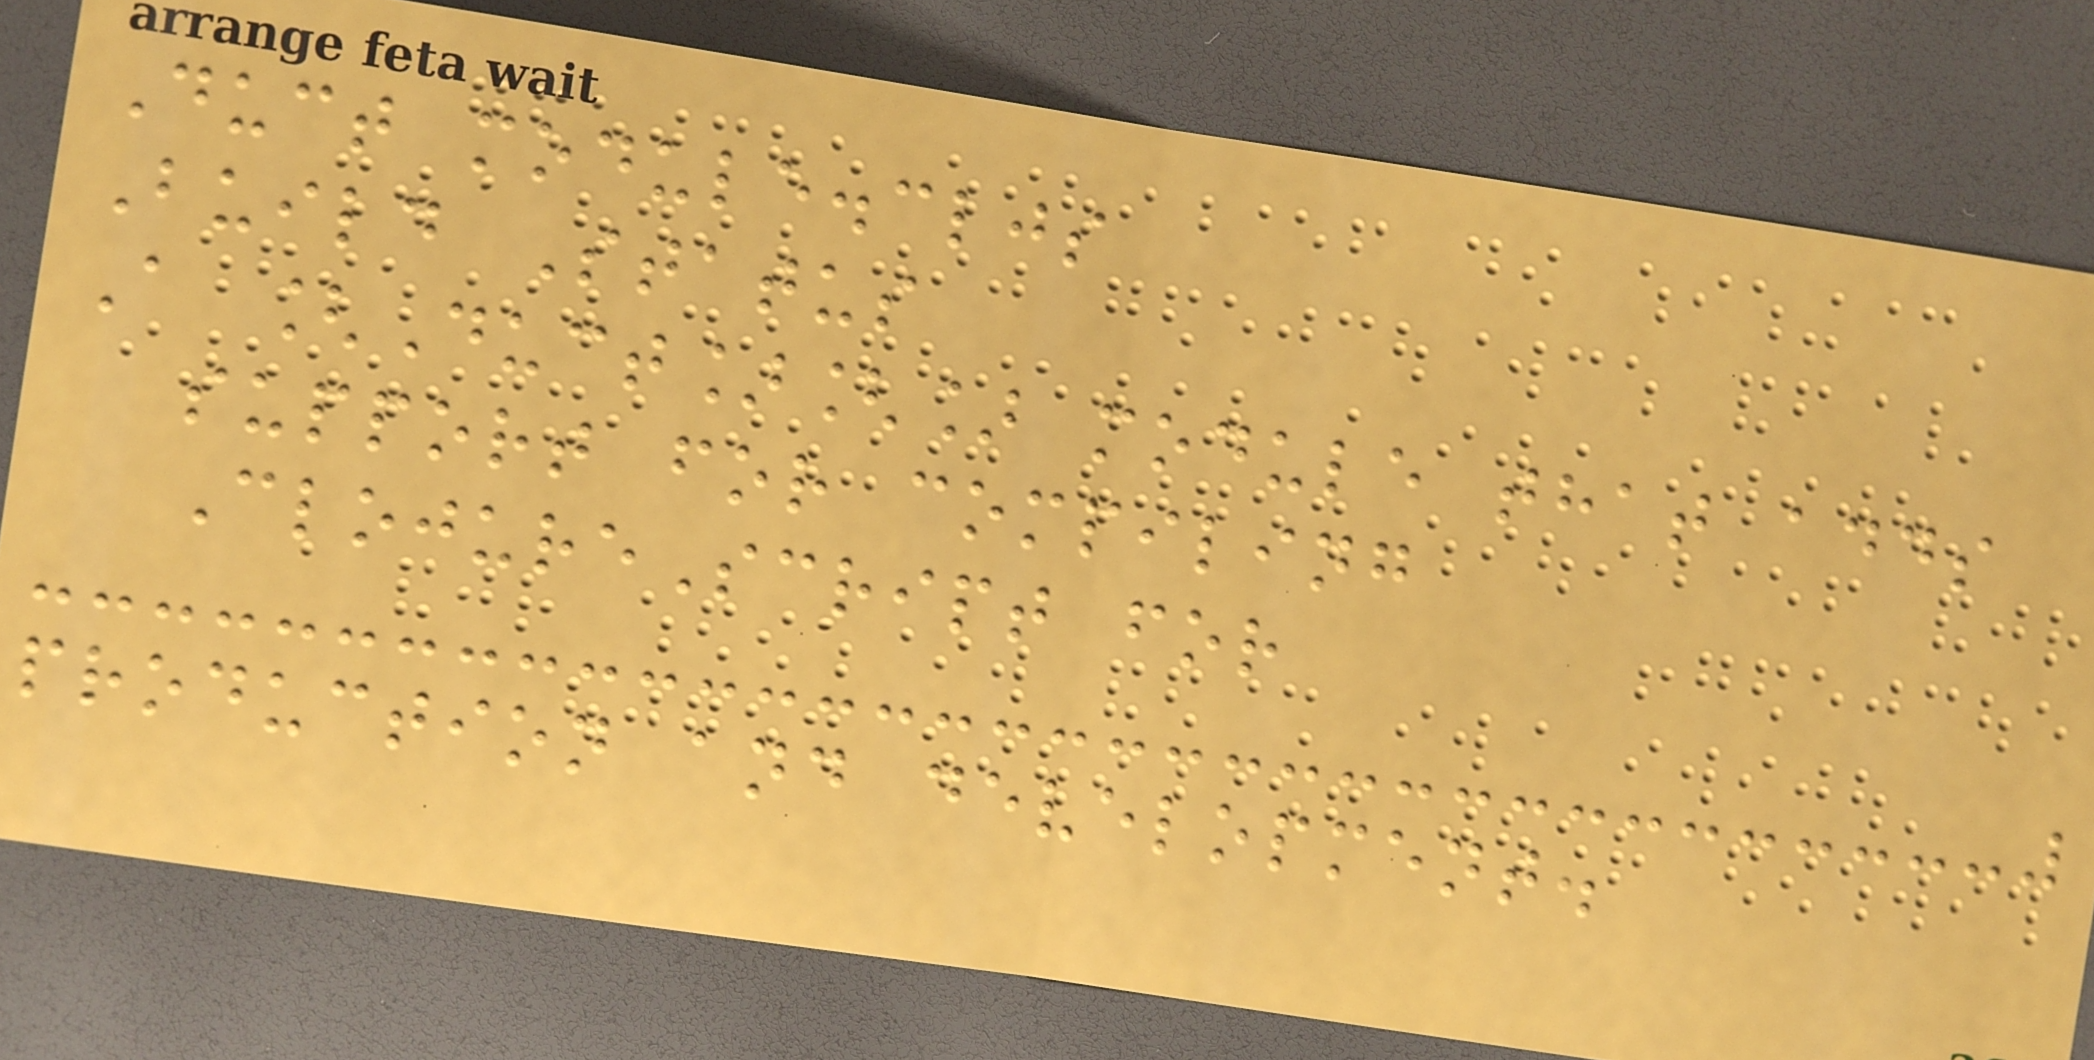Duct module.cljs
Build Status
A [Duct][] module that adds
support for compiling
ClojureScript for
production and development.
